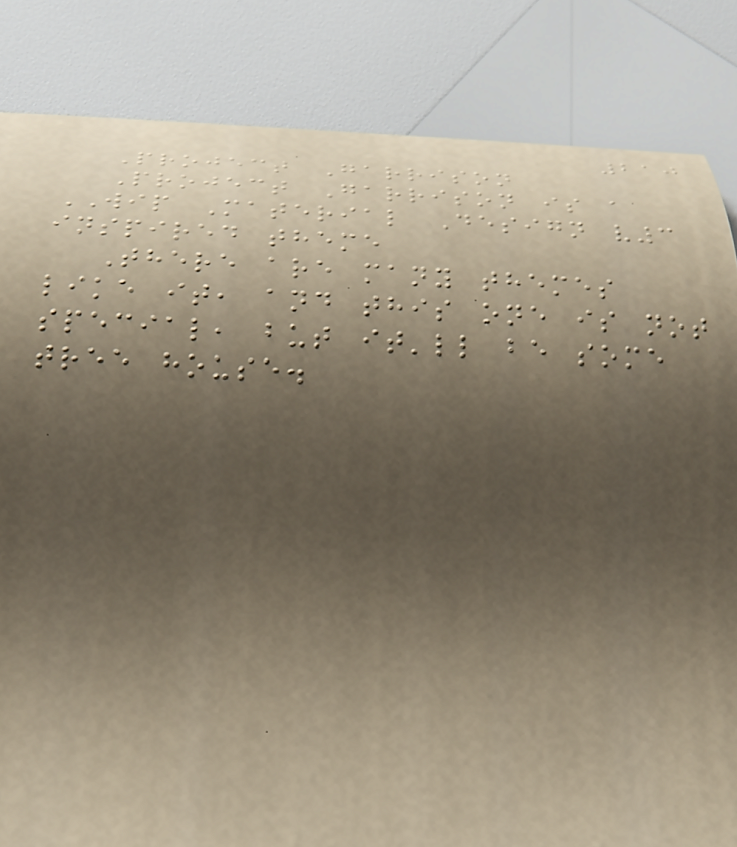210
Project Garrison
Project Garrison is a
WIP Material Design v3
inspired theme
There are many themes
like it, and this one is not
special, but it'll be some
tree house.
